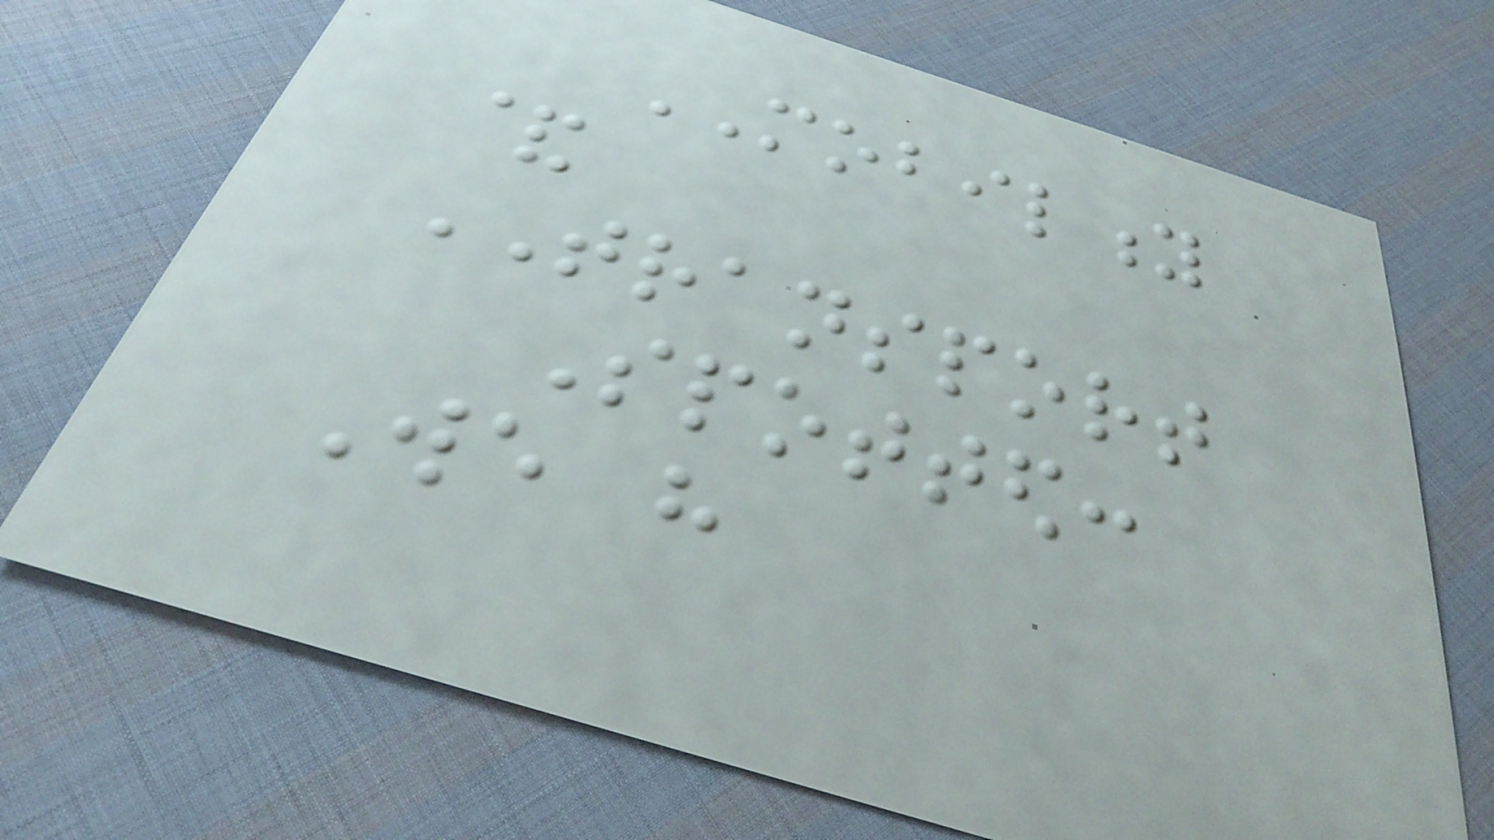MOBILITY
&
TRANSPORT
Spotted:
We have
